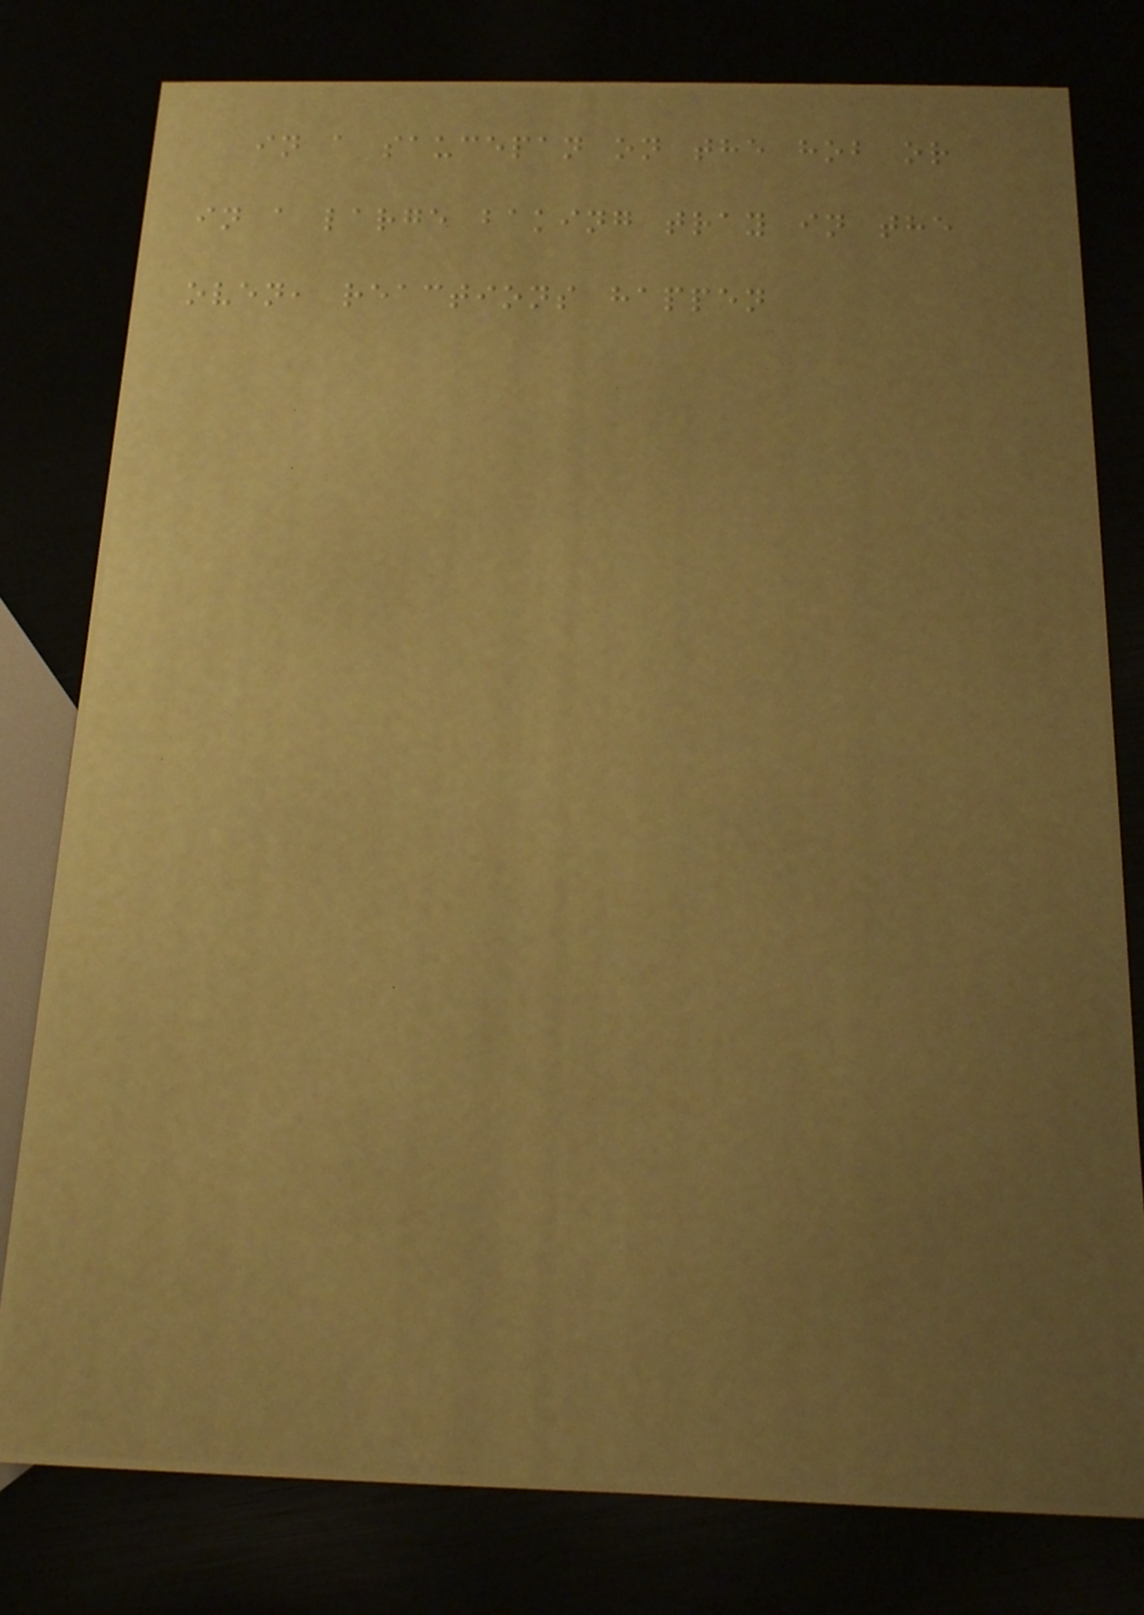in a saucepan on the hob or
in a large baking tray in the
oven, reactions happen
